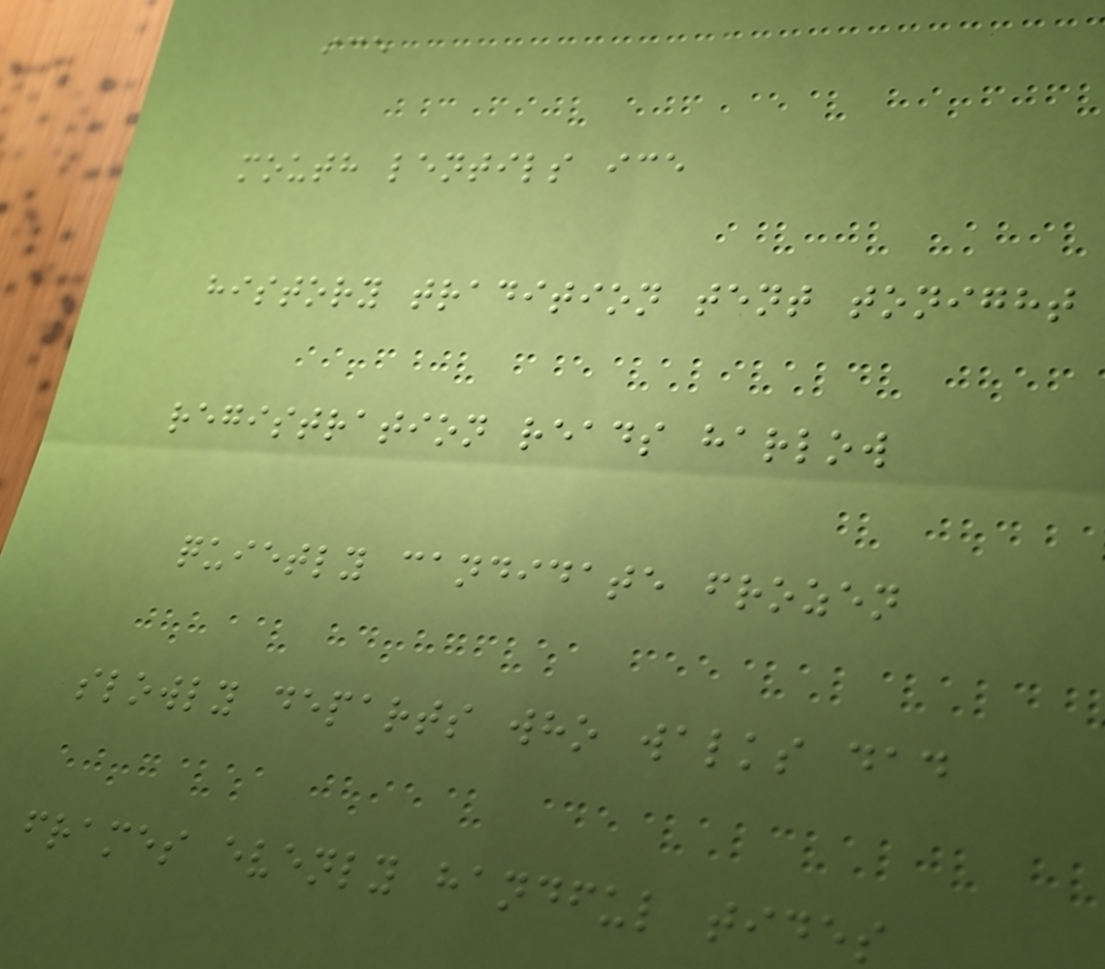ice
mouth lentils ice
history tradition tent tonight
registration reads harlow
quietly candidate frozen
slowly departs who walks dad
frames evenly handful tides
